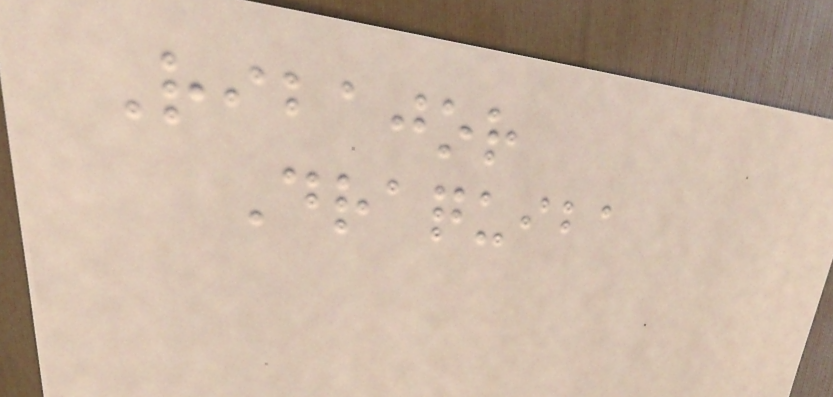Ribajor
Draquiba
